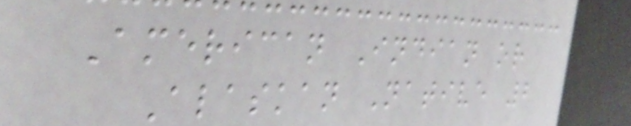American Indian or
Alaskan Native 2
